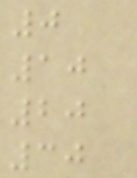0
10
20
30
